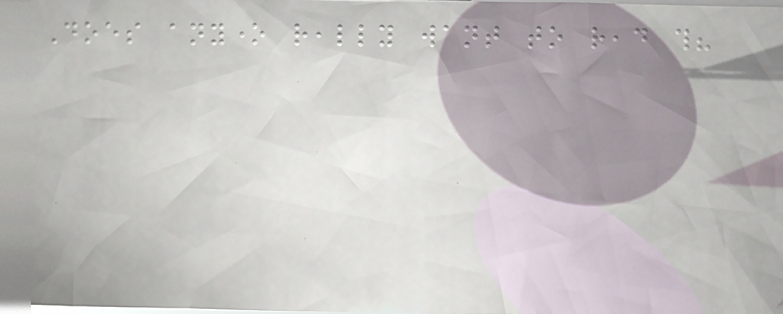Does anyone really want to read this?
